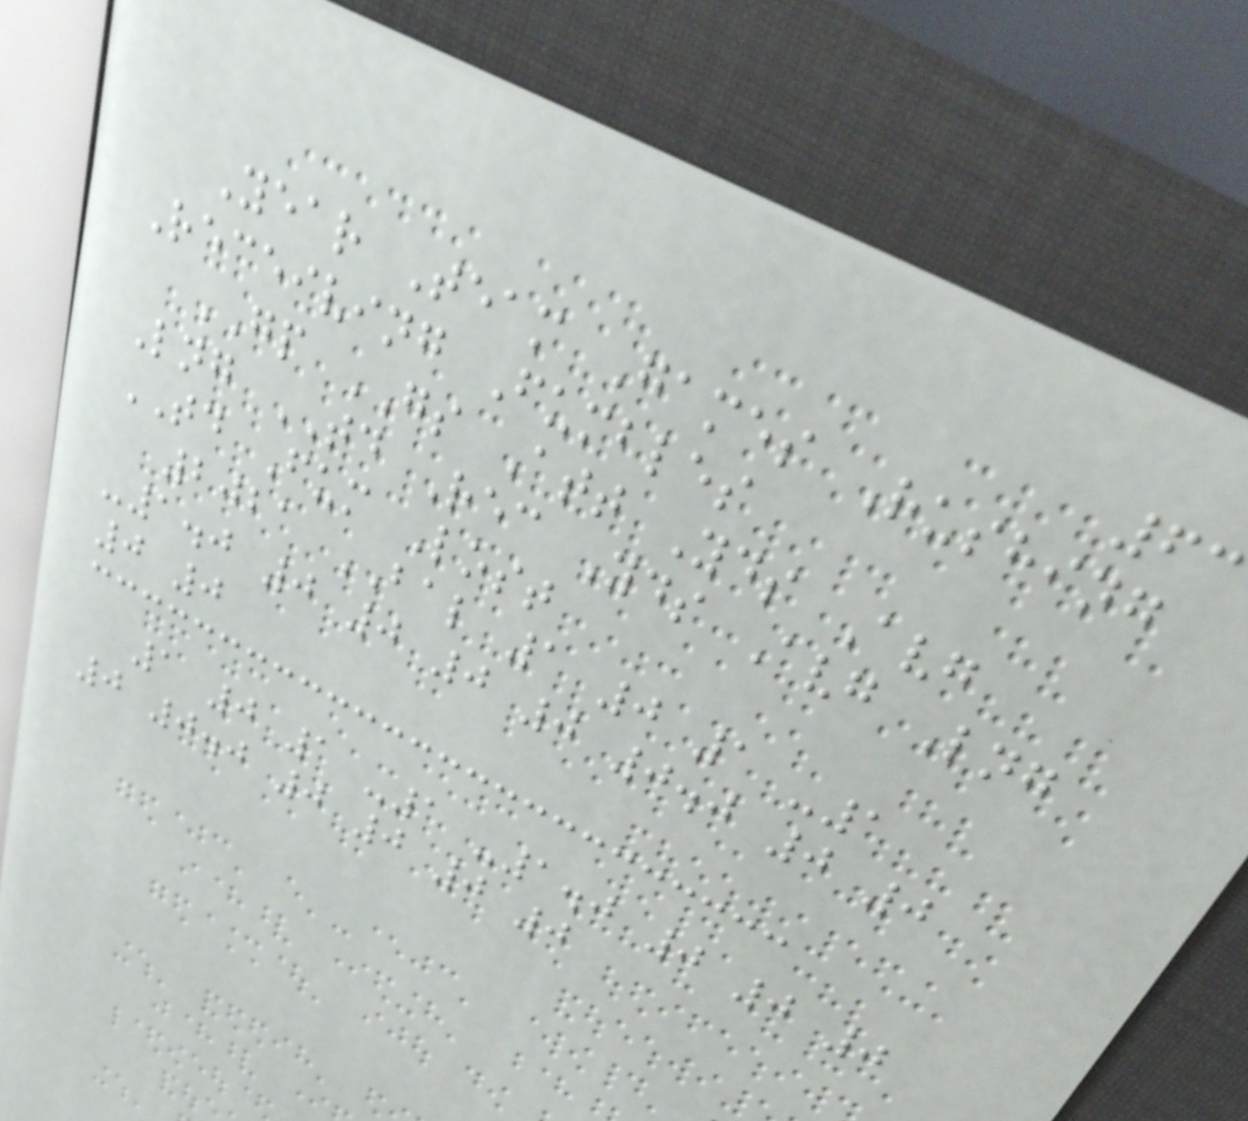63
Year Team Games Rushing
Receiving Fumbles
GP GS Att Yds Avg
Lng TD Rec Yds Avg Lng
TD Fum Lost
2021 BAL 1 0 1 -1
-1.0 0 0 0 0 0.0 0 0
0 0
1 0 1 -1 -1.0 0 0 0
0 0.0 0 0 0 0
